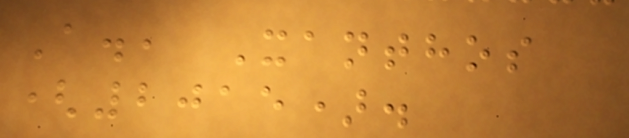A., Xanthos
(2015).
